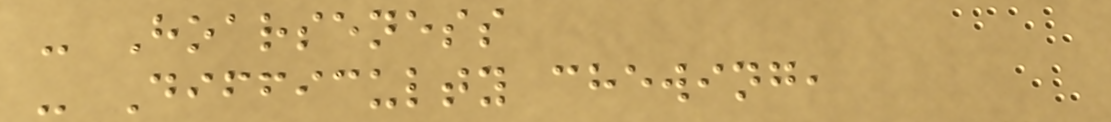- Hoarseness
- Difficulty chewing,
